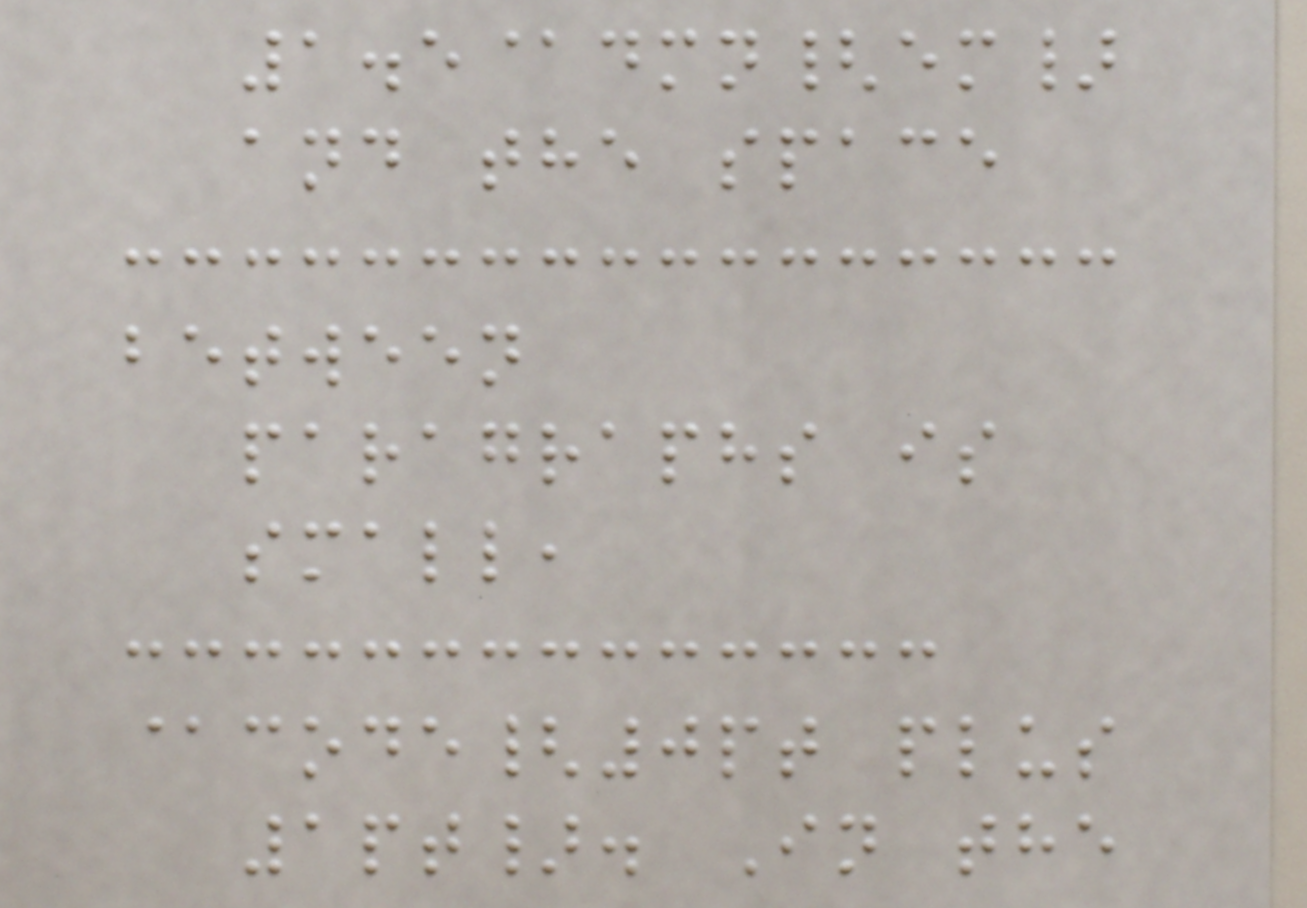1.5@dmn{em}
and the space
between
paragraphs is
small,
@code{0pt plus
1pt}. In the
